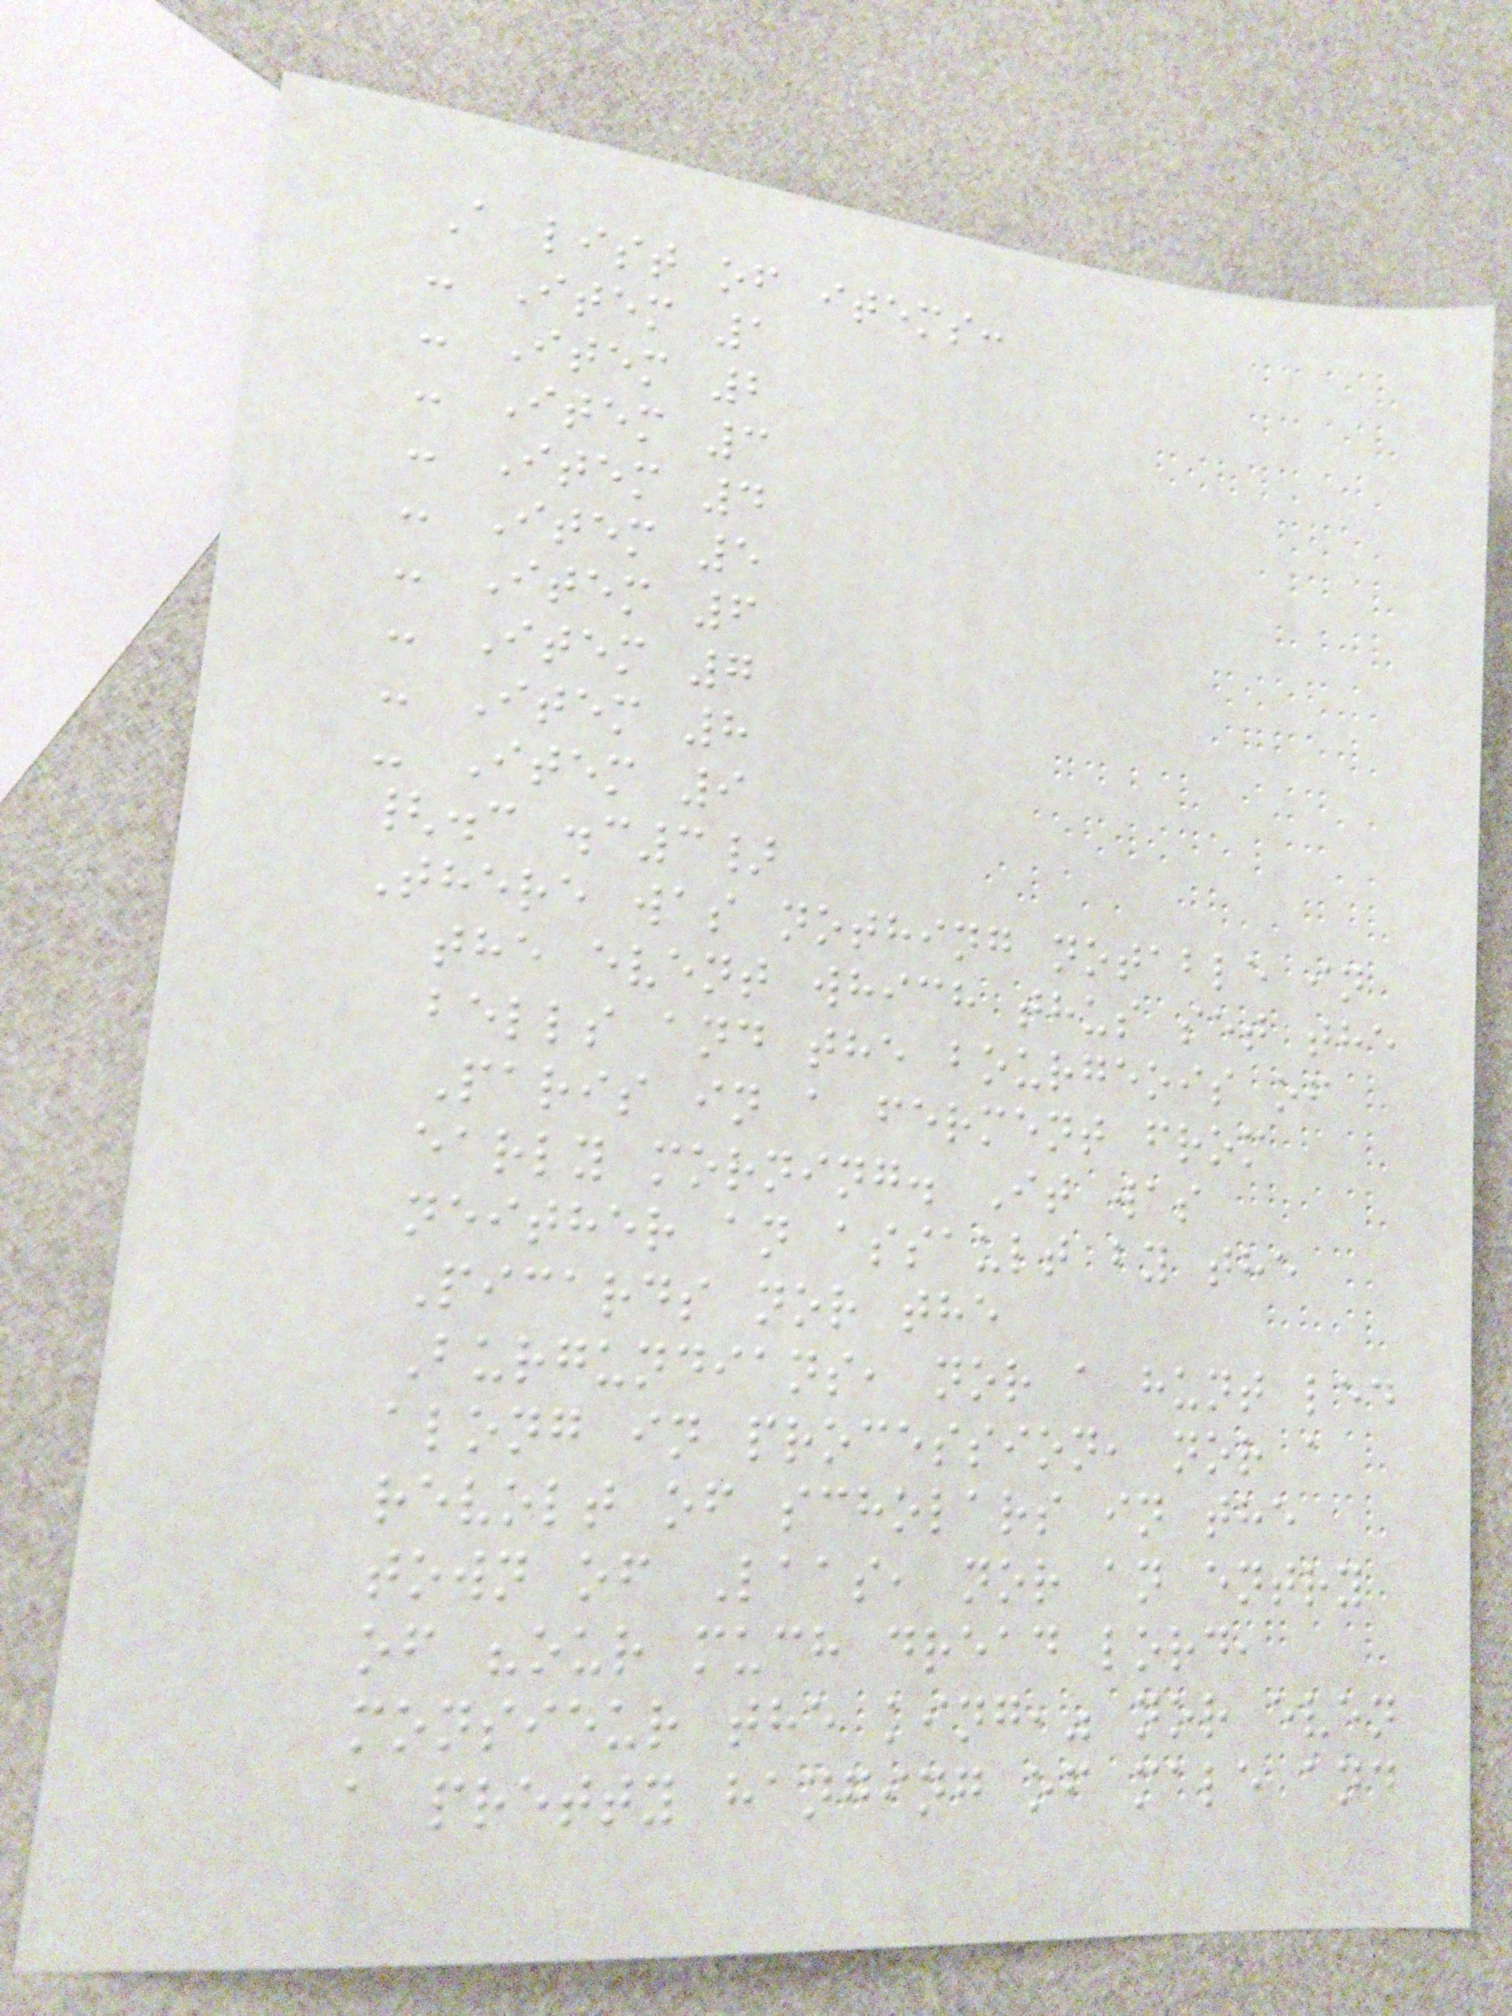A list of items:
- Item 1
- Item 2
- Item 3
- Item 4
- Item 5
- Item 6
- Item 7
- Item 8
- Item 9
{.c .c3}
There was nothing notable in
the event which thus set the
bells and the bourgeois of
Paris in a ferment from
early morning. It was
neither an assault by the
Picards nor the
Burgundians, nor a hunt led
along in procession, nor a
revolt of scholars in the
town of Laas, nor an entry
of "our much dread lord,
monsieur the king," nor even
a pretty hanging of male and
